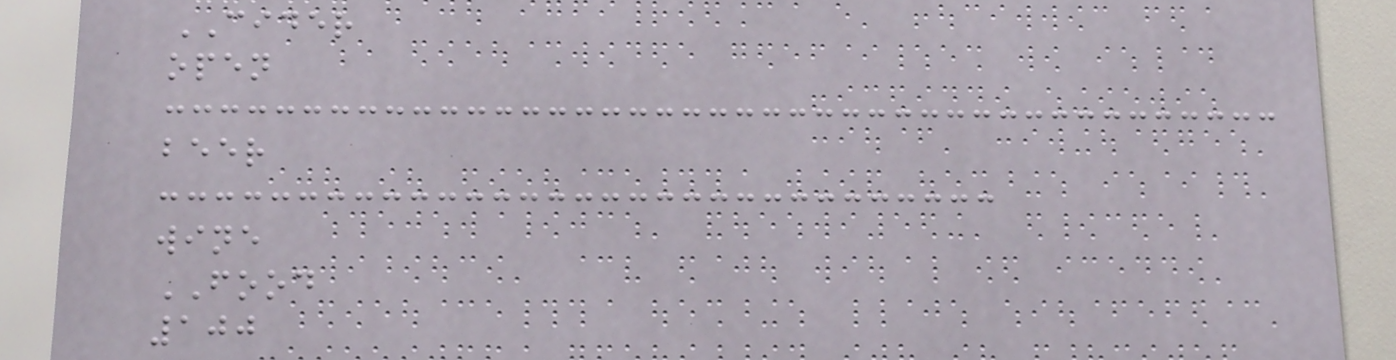CIDER
open
beer
wine
FOOD
100
